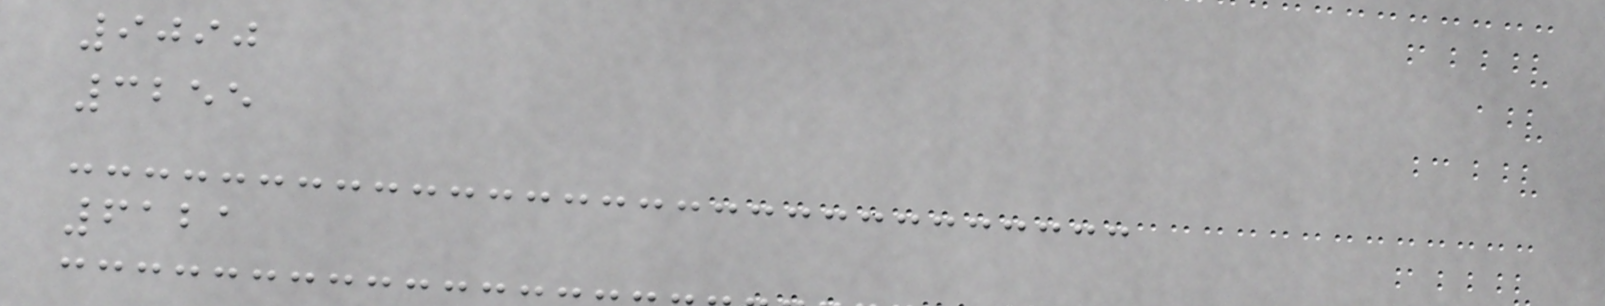9090
3255
6121
